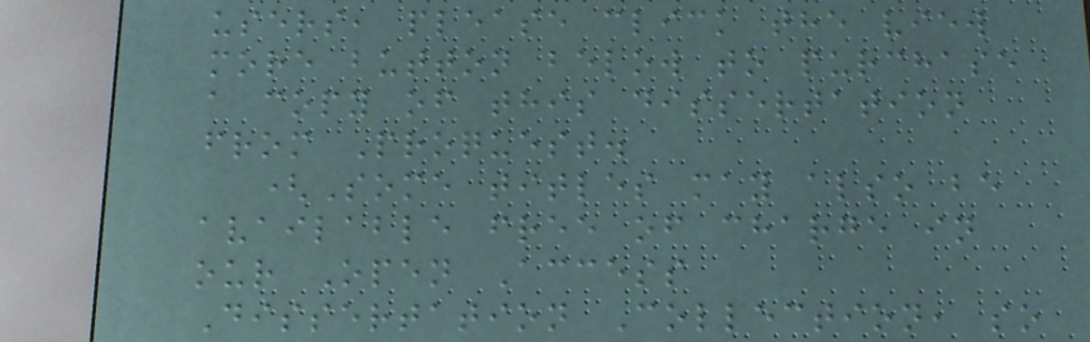users, please click the view
more button below to purchase
a copy of this dissertation
from Proquest.
(Some titles may also be
available free of charge in
our Open Access
Dissertation Collection, so
